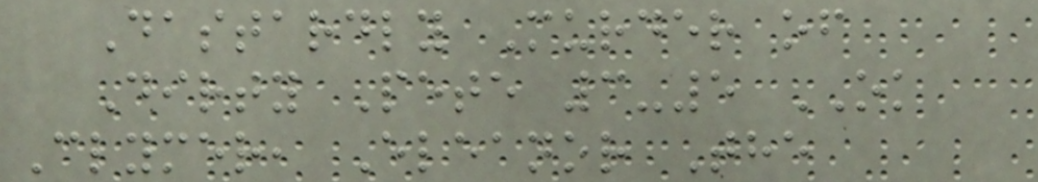Dastardly Murder of
Dirty Pete 3-5 OK
Clymer, Eleanor The
